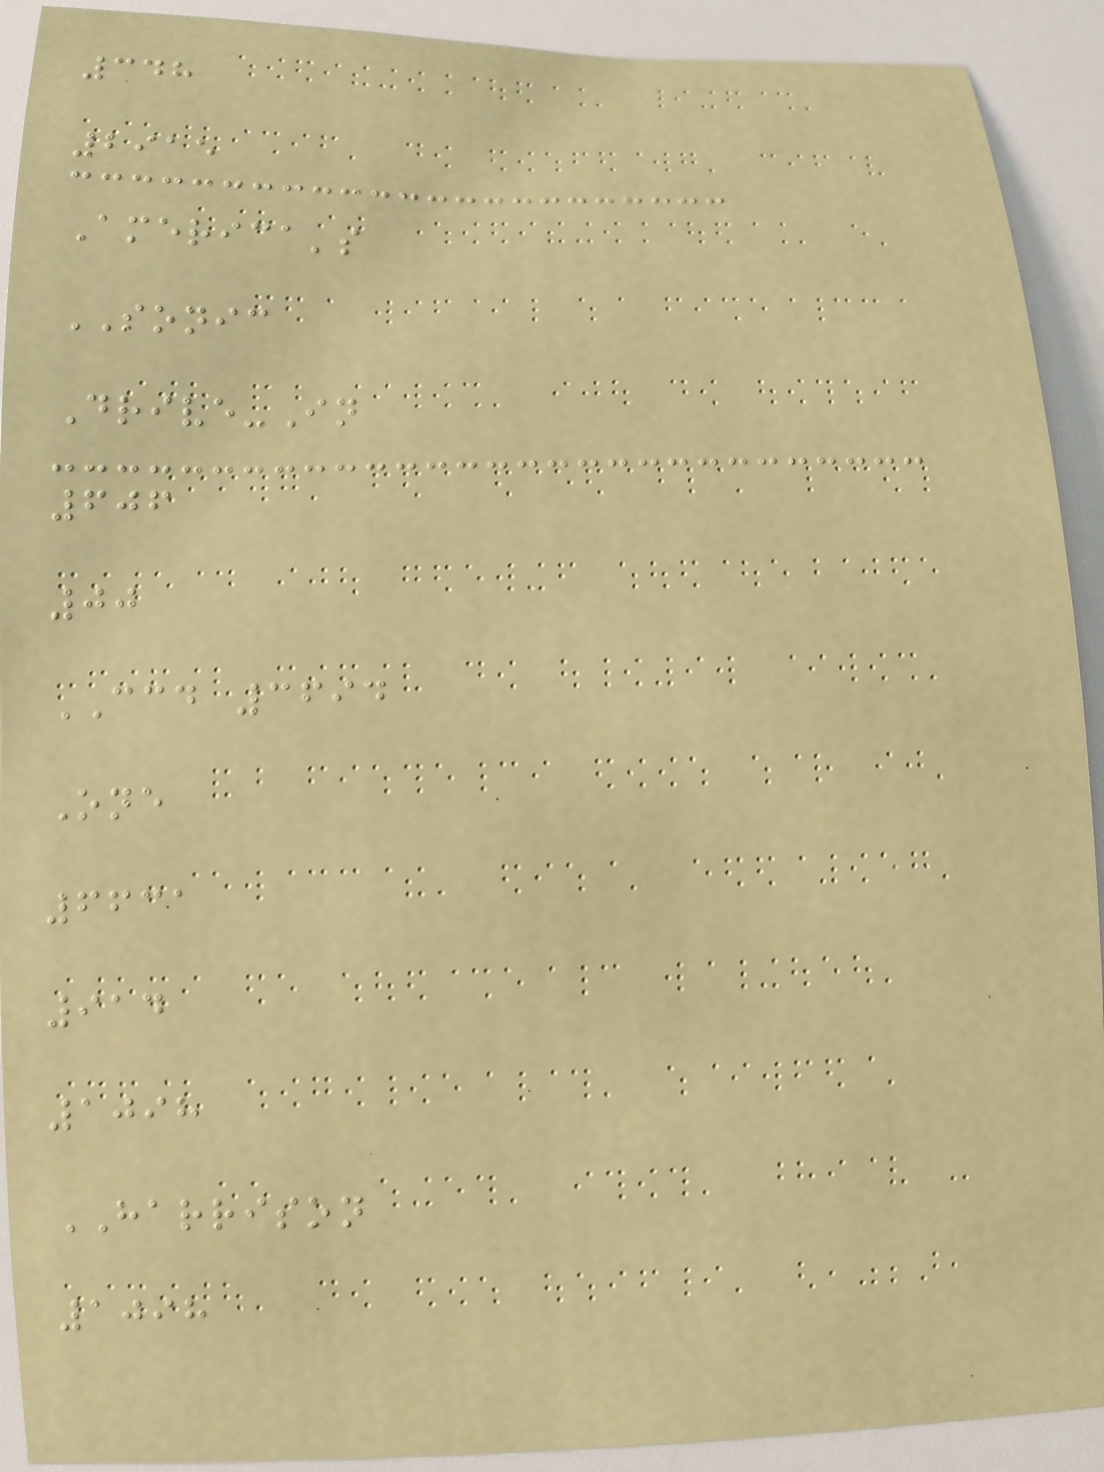348
2915
America's
SONIC
Drive-In
606
00
CCD 3694
One
6631
914
1098
HARRISON
1098
